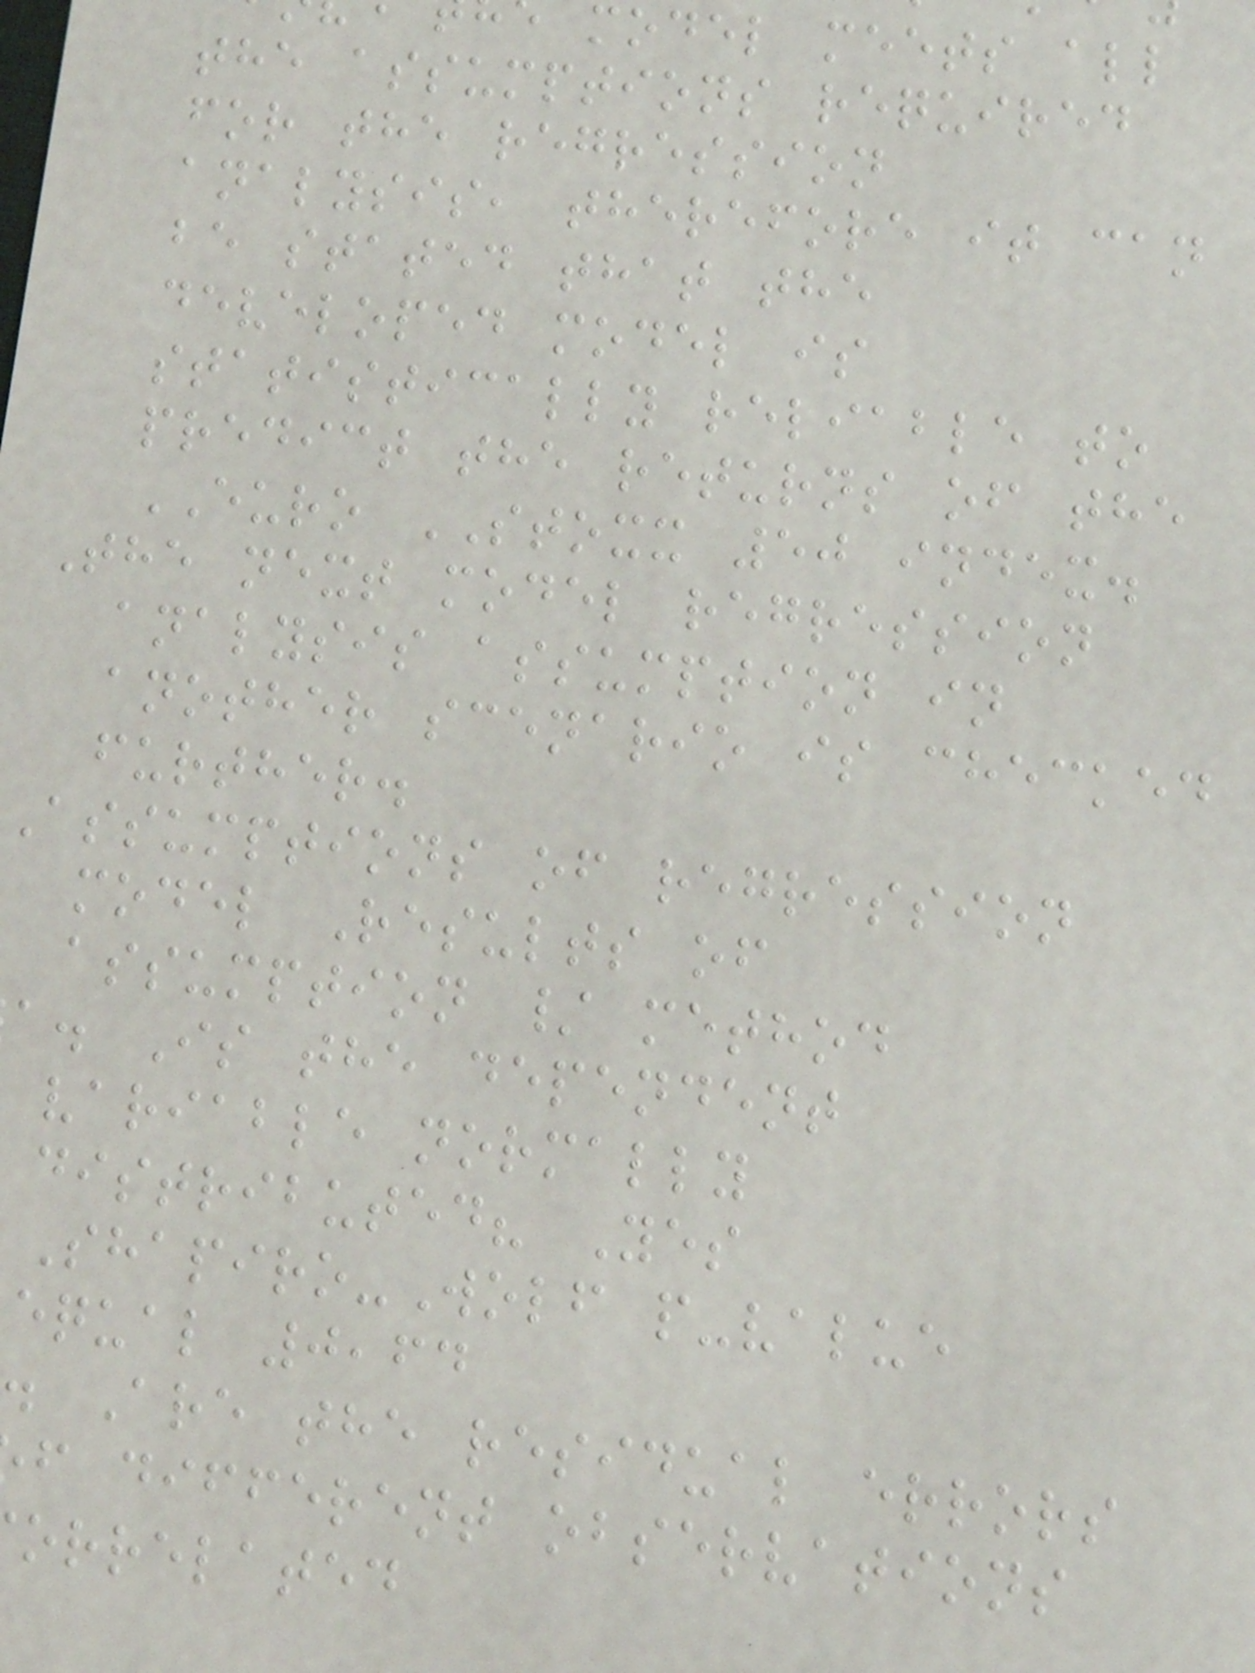model meets all
the assumptions required
for the regression
analysis, therefore it can
be stated that the
developed model is
statistically reliable to
predict the returns of the
EURO STOXX 50 index.
The next model regression
analysis assumption in
another scenario is checked
further.
Assumptions of regression
model Results of
assumption / method
a. Is the dependent
variable normally
distributed? Yes
Shapiro-Wolf p-value
equal 0,64
. Are the residual errors
f different observations
orrelated
